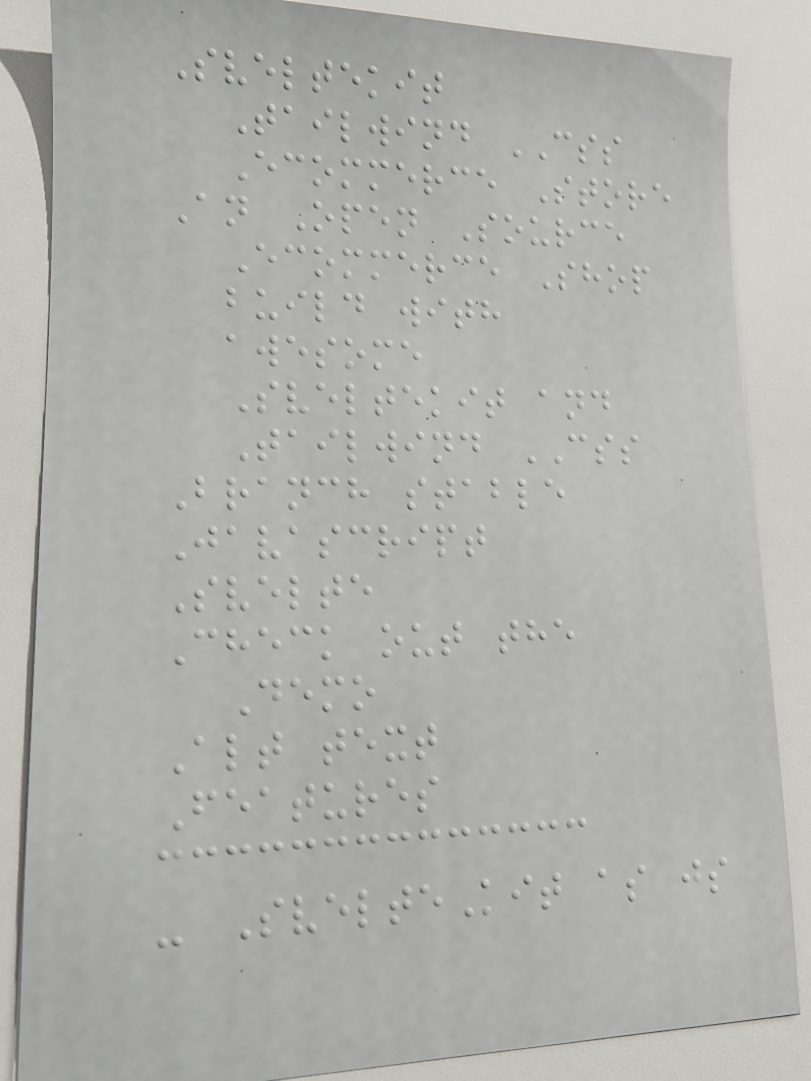Sveltekit
Tailwind CSS
Ecommerce Store
An Open Source
Ecommerce Shop
build with
awesome
Sveltekit and
Tailwind CSS
Branch stable
Javascript
Svelte
Check out the
Demo
Alt text
Features
- SvelteKit as js
